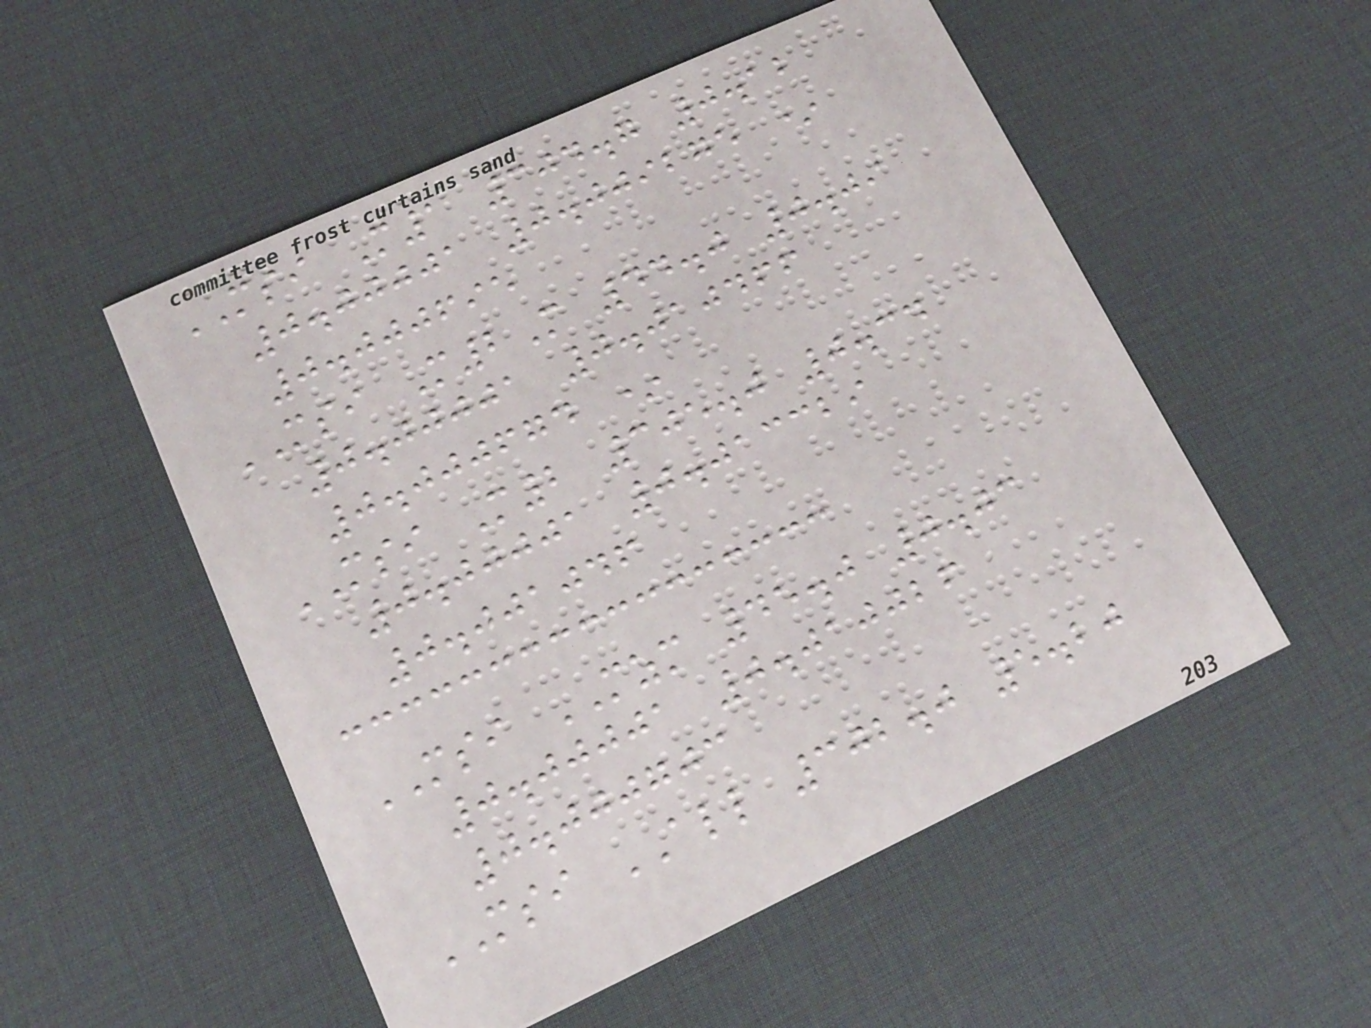MSI M1 304.7 0.12
0.00001 0.009275 *
0.000695
MSI M2M 44.0 0.09
0.00001 0.010466
0.000674 *
MSI M2 305.0 0.34
0.00001 0.013329
0.001046
MSI MZM 45.0 0.03
0.00001 0.010026
0.000703
MSI ALL 302.0 5.20
